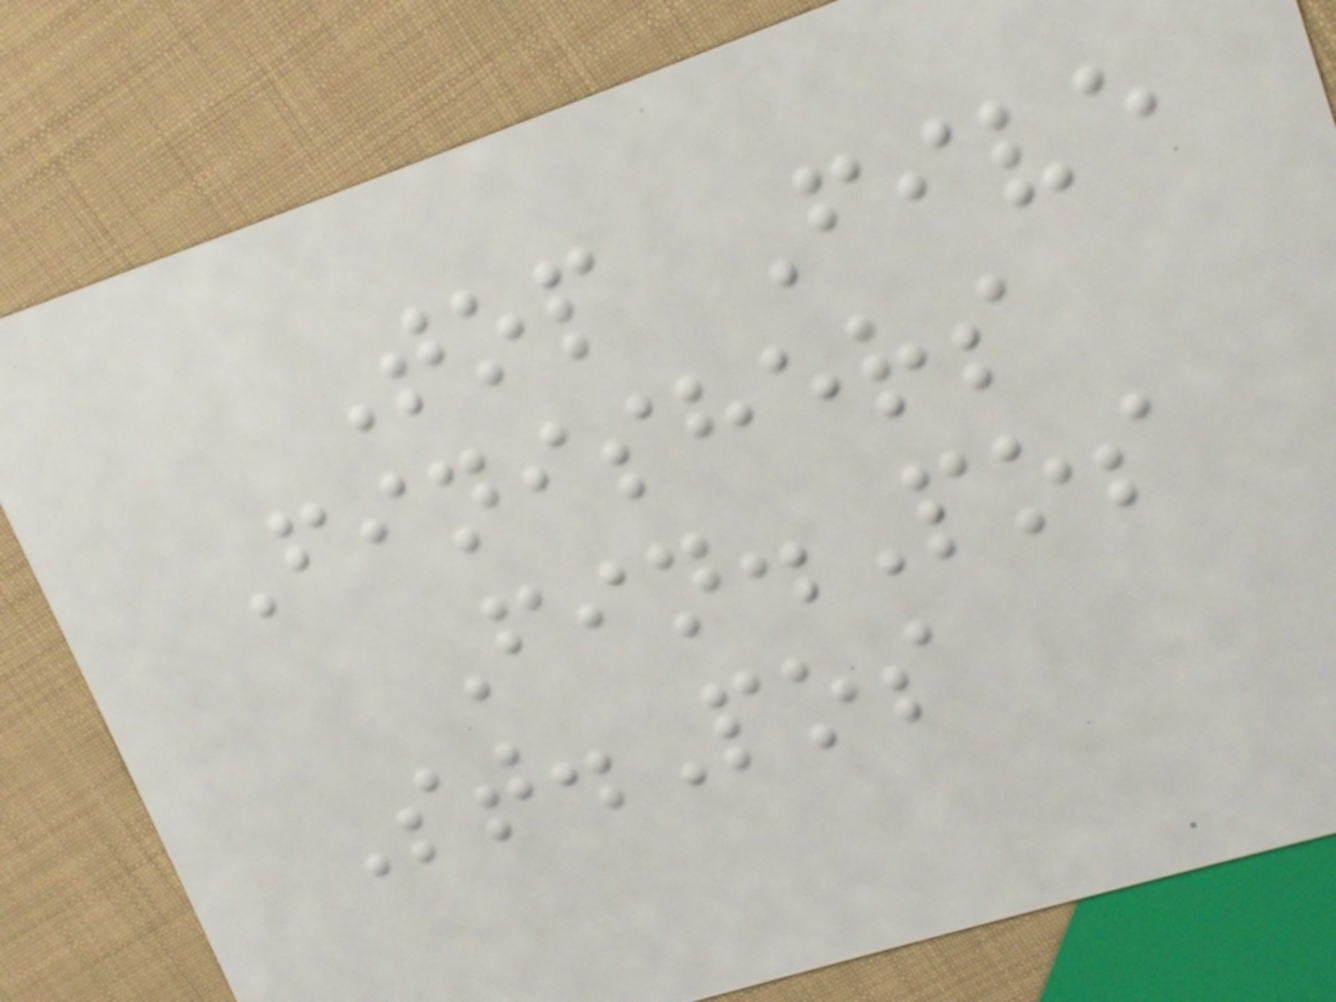Top Five
Finishers
Fin.Pos
St.Pos
